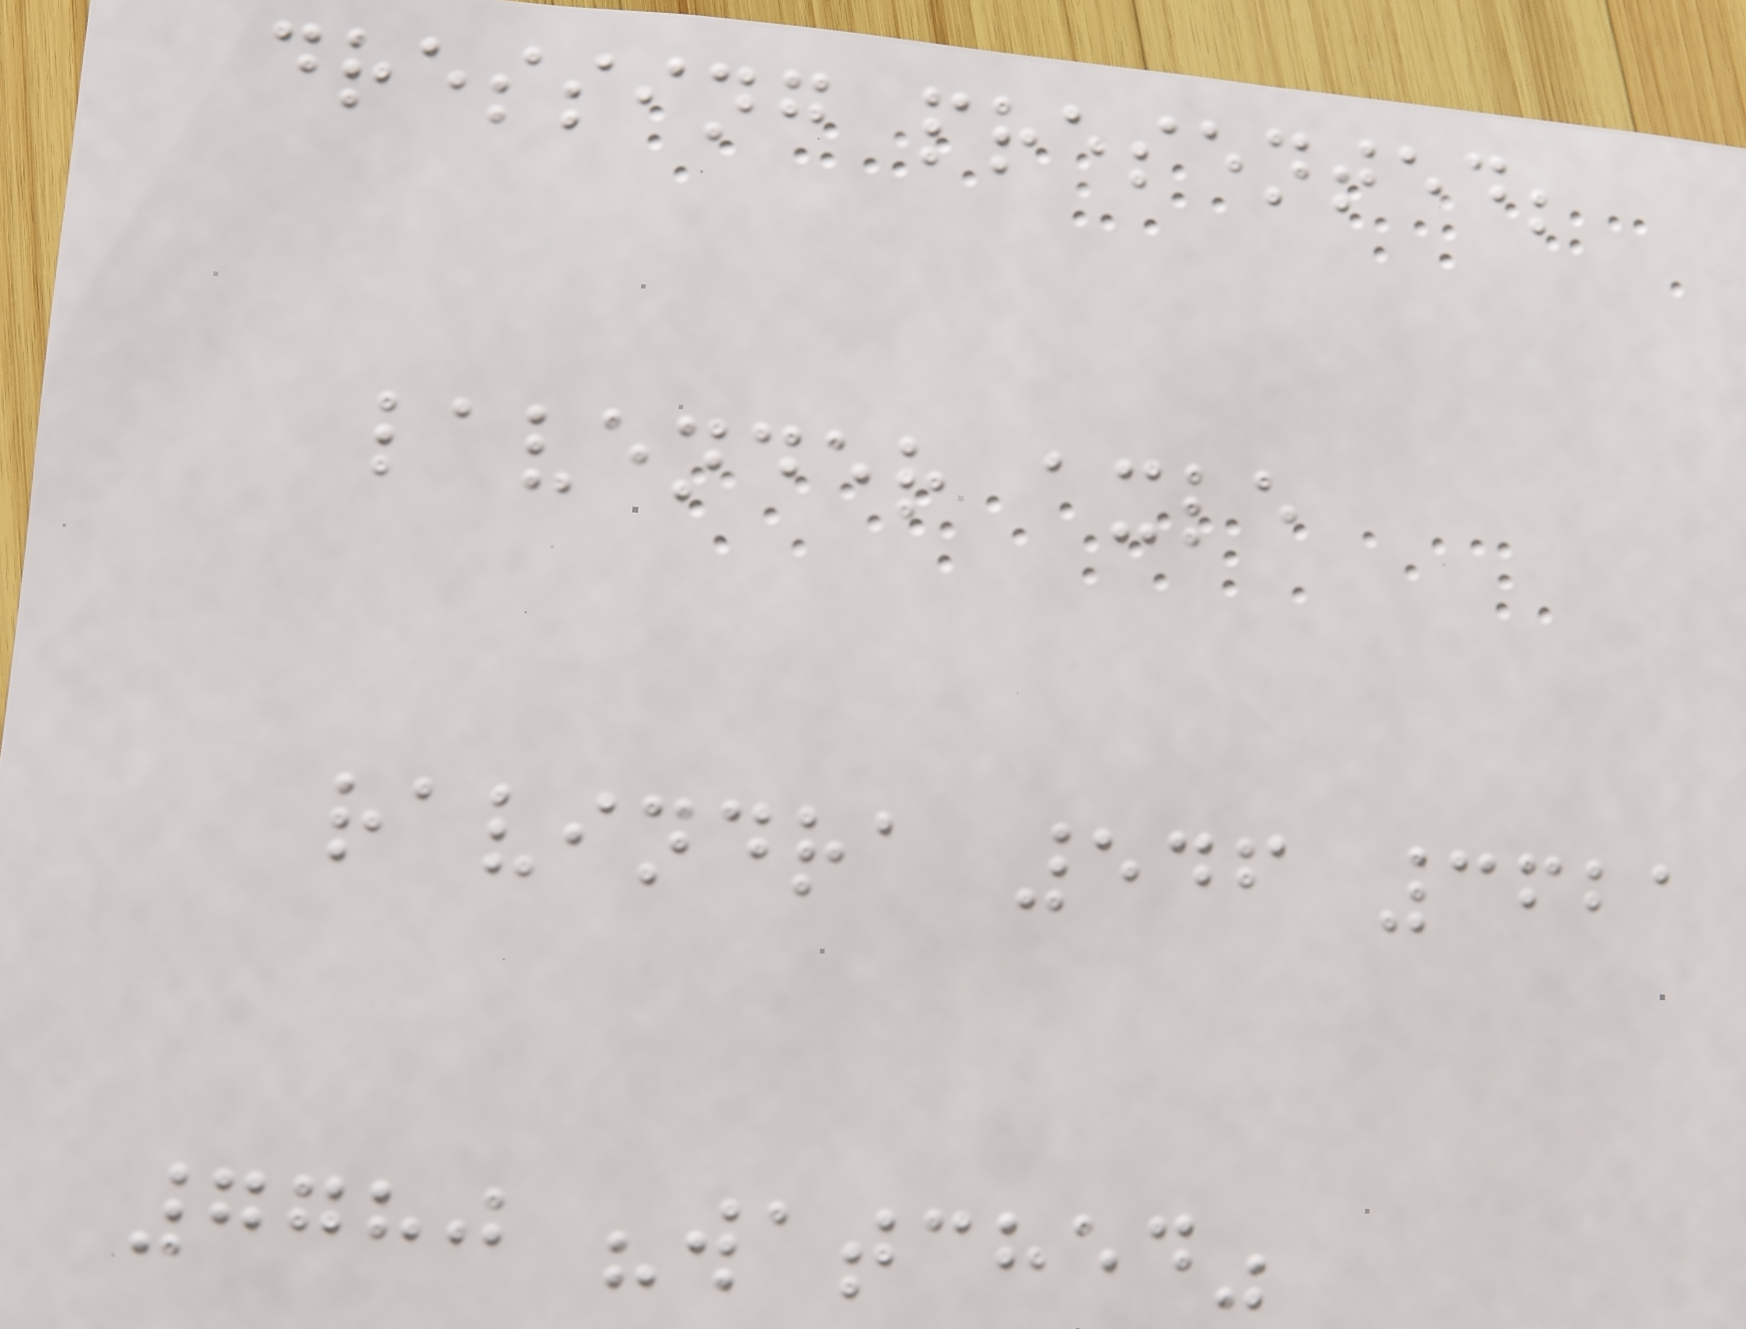dressing presented;
lavender axle
ravindra 546 3621
7780 "watched"
